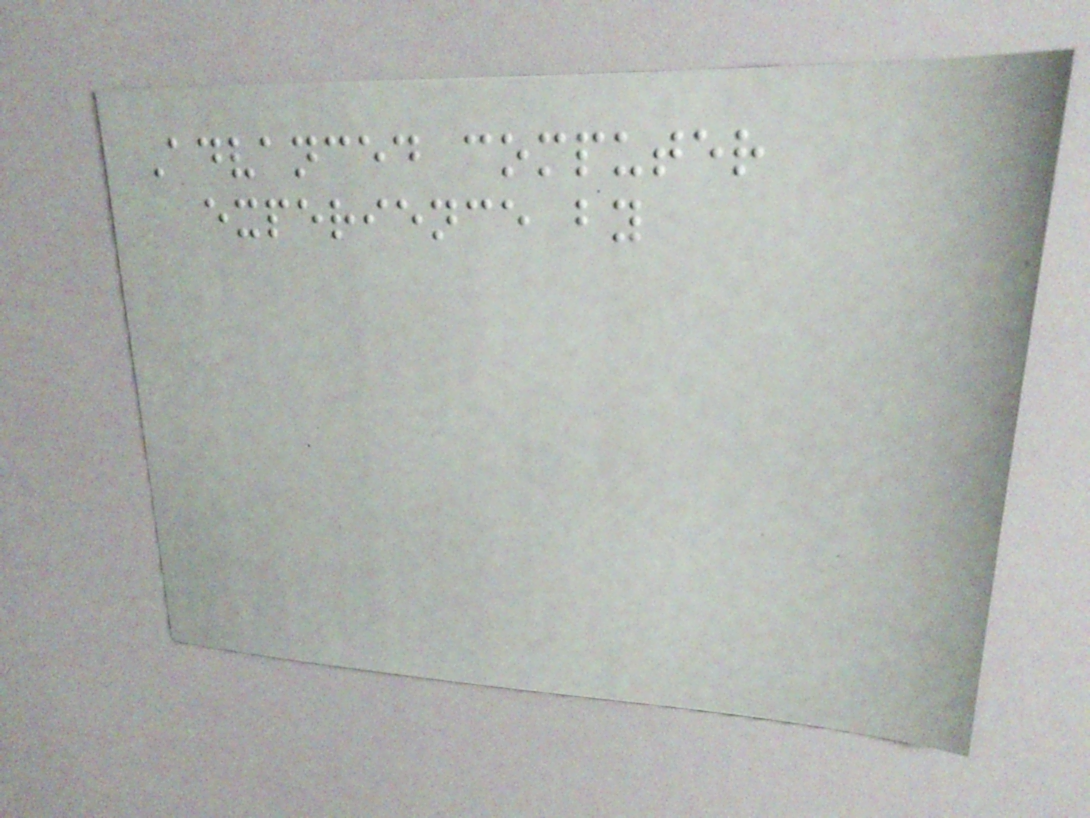Advanced computer
experience by
